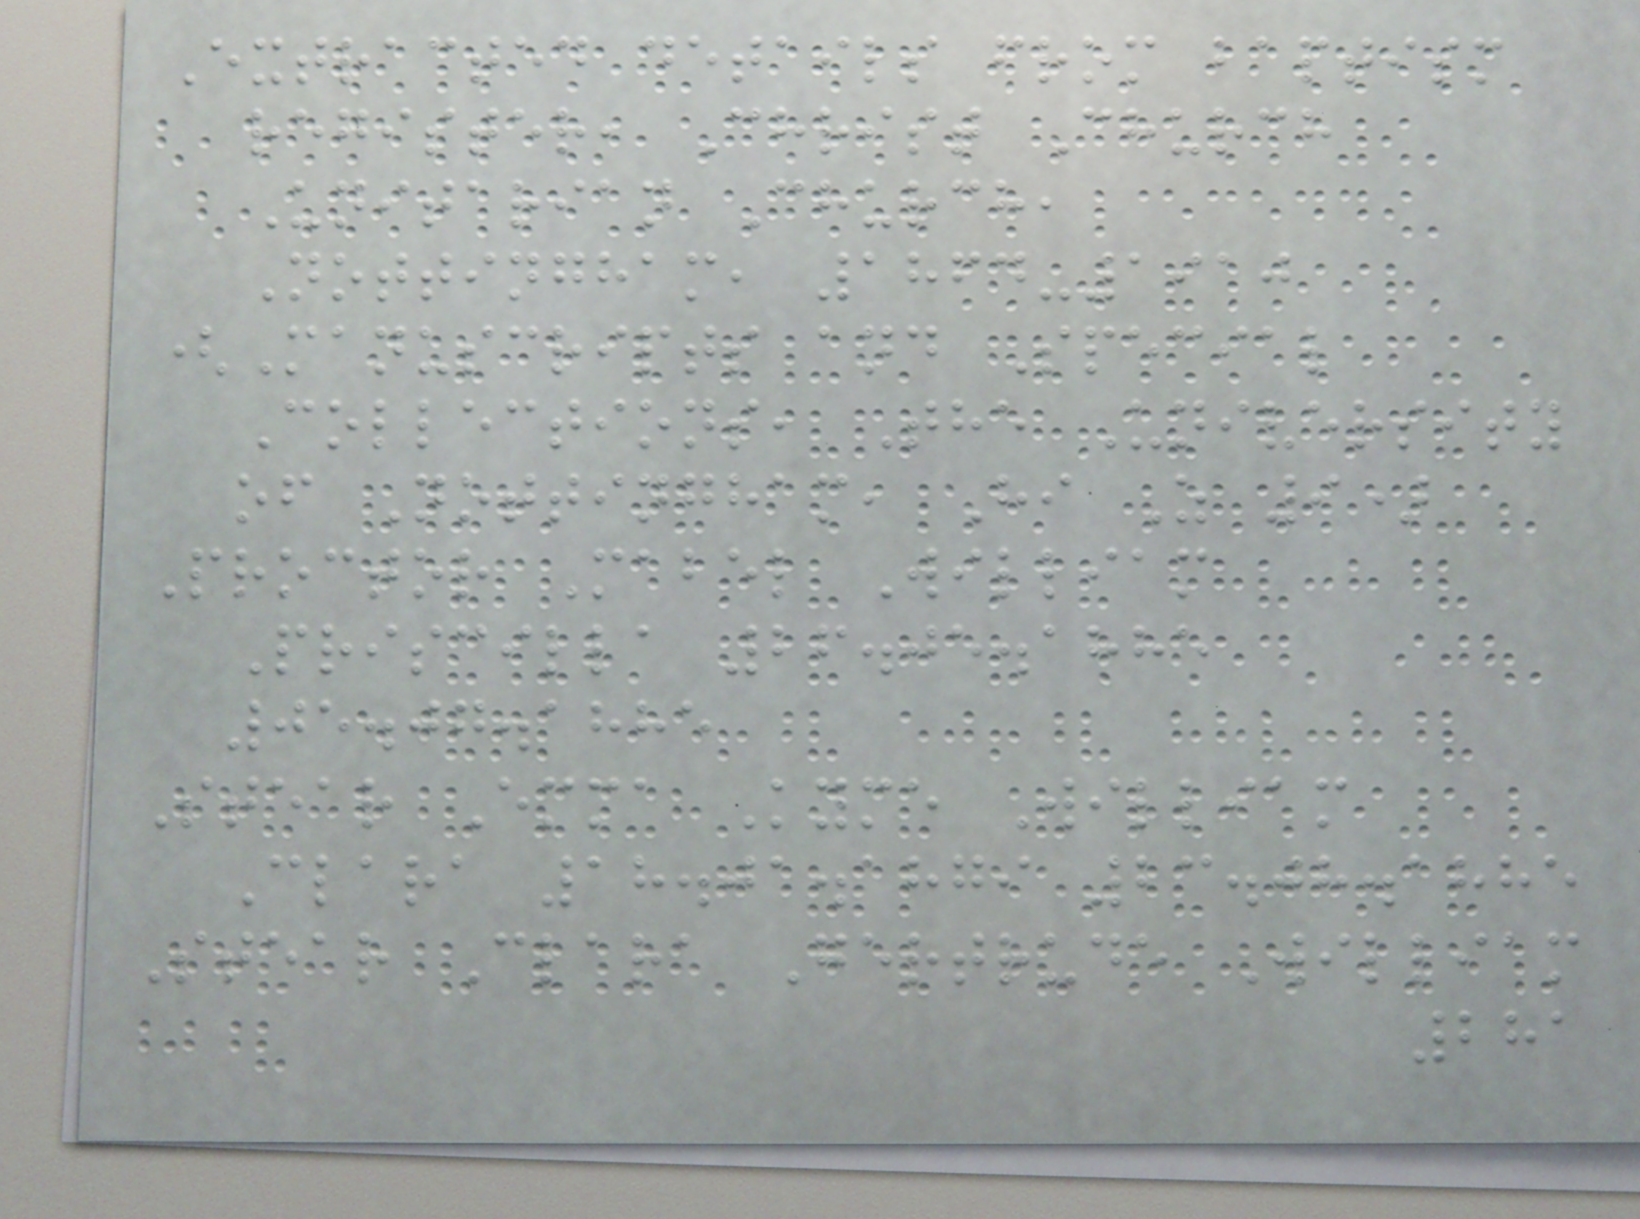Extracted details from baptism
register, Christ Church
Unitarian Church,
Nottingham, 1864-1910
(Manuscripts and Special
Collections, The University
of Nottingham, Hi Z 9)
Proctor Mabel William
Priscilla 26.05.1885
05.07.1885
Stear Emma Kyme William
Clara 18.01.1879 23.08.1885
Stear Clara Gertrude William
281
